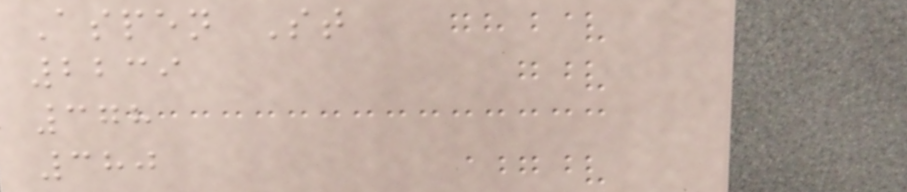Aspen St
2239
378
380
